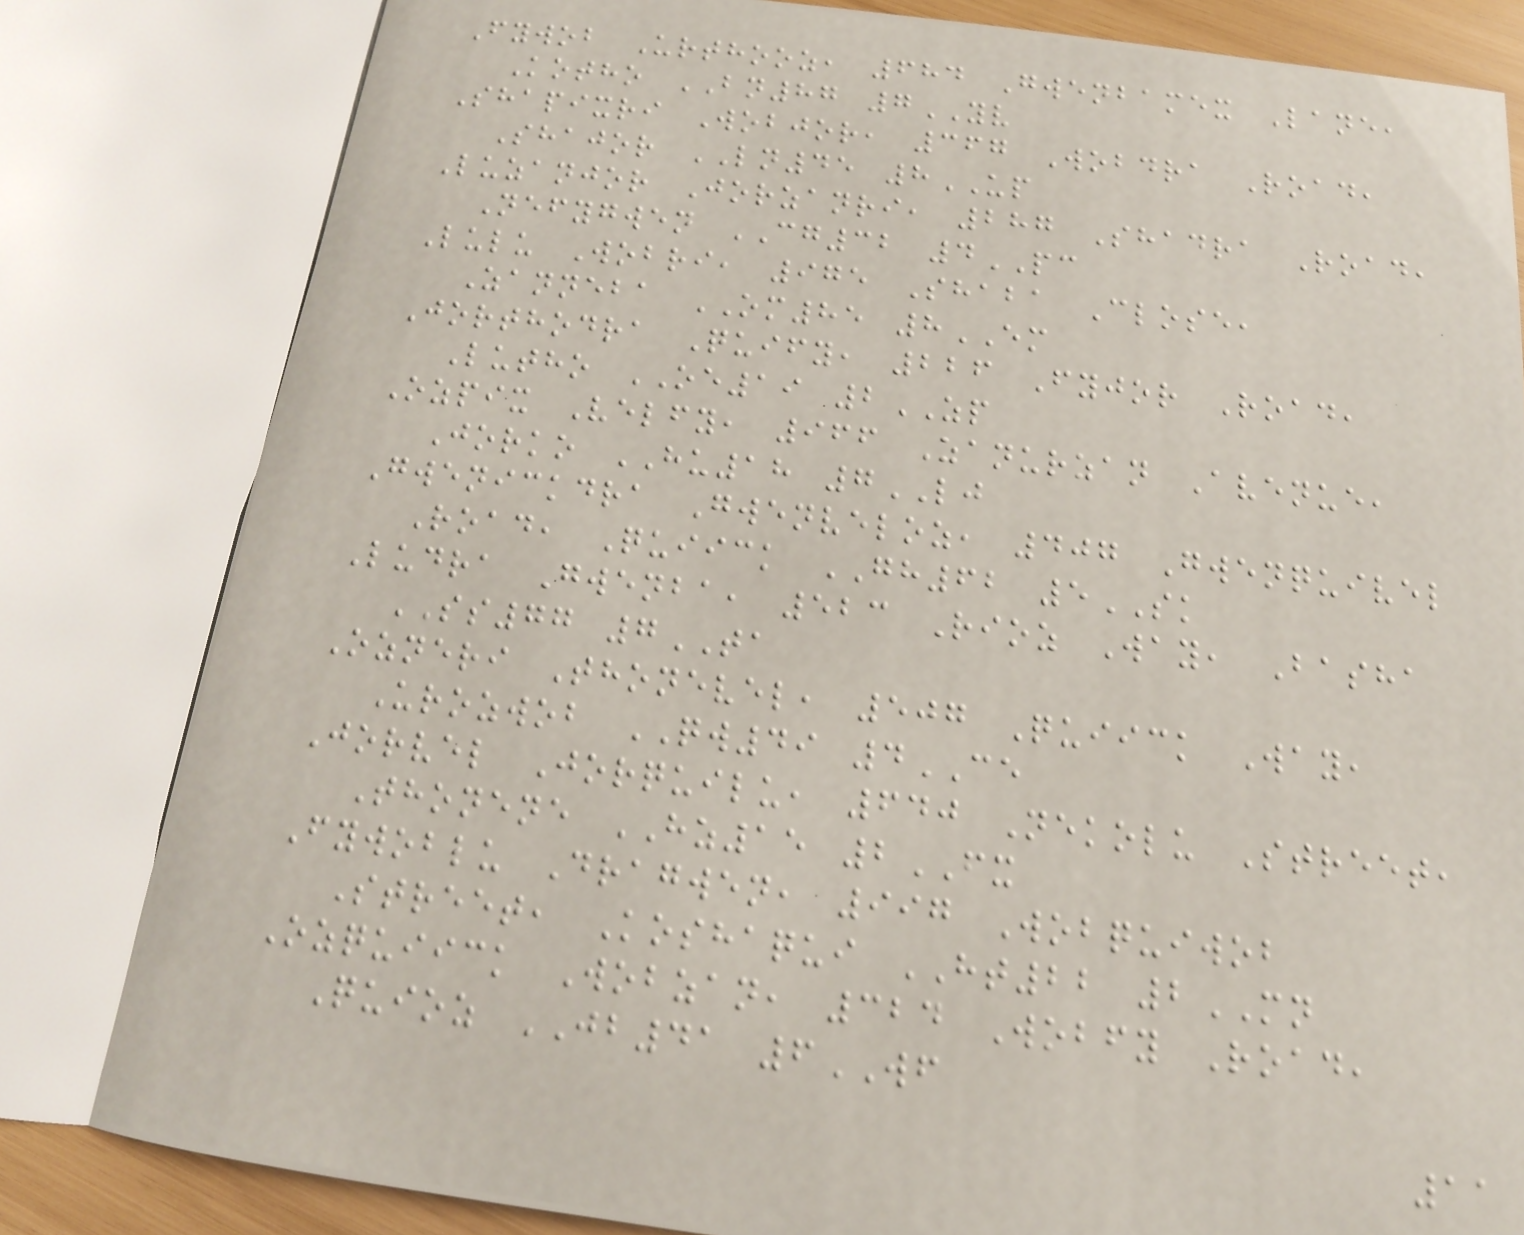Fywob Urthooz, 684 Gwenbamex Lane,
Kotho BN87 7YV
Shapixri Wobjor, 367 Wobdra Road,
Shajor LN45 8UP
Luzanjor Jorzanri, 287 Shadra Road,
Nefygwen CG32 4PC
Lulu Wobri, 975 Shaba Close,
Zanneba OM85 8EM
Jorthodra Quify, 226 Fyjor Road,
Lutho OE19 2ZP
Ozpix Velfy, 966 Zanurzan Avenue,
Jorko HU18 7LJ
Gwenickdra Gwenveloz, 407 Gwenquivel
Road, Quiick GH62 5SK
Ludra Gwenba, 523 Rioz Way, Basha
SS77 7TA
Ozneri Thonevel, 507 Quiick Way,
Urozwob QW49 4CE
Jorvel Jorquilu, 640 Nekolu Street,
Thonene HZ15 2FX
Fywoblu Dragwen, 997 Wobquiwob
Street, Koshaqui HT22 2MN
Ozquiick Wobzan, 324 Wobfy Road,
Quioz JB41 6WF
11
